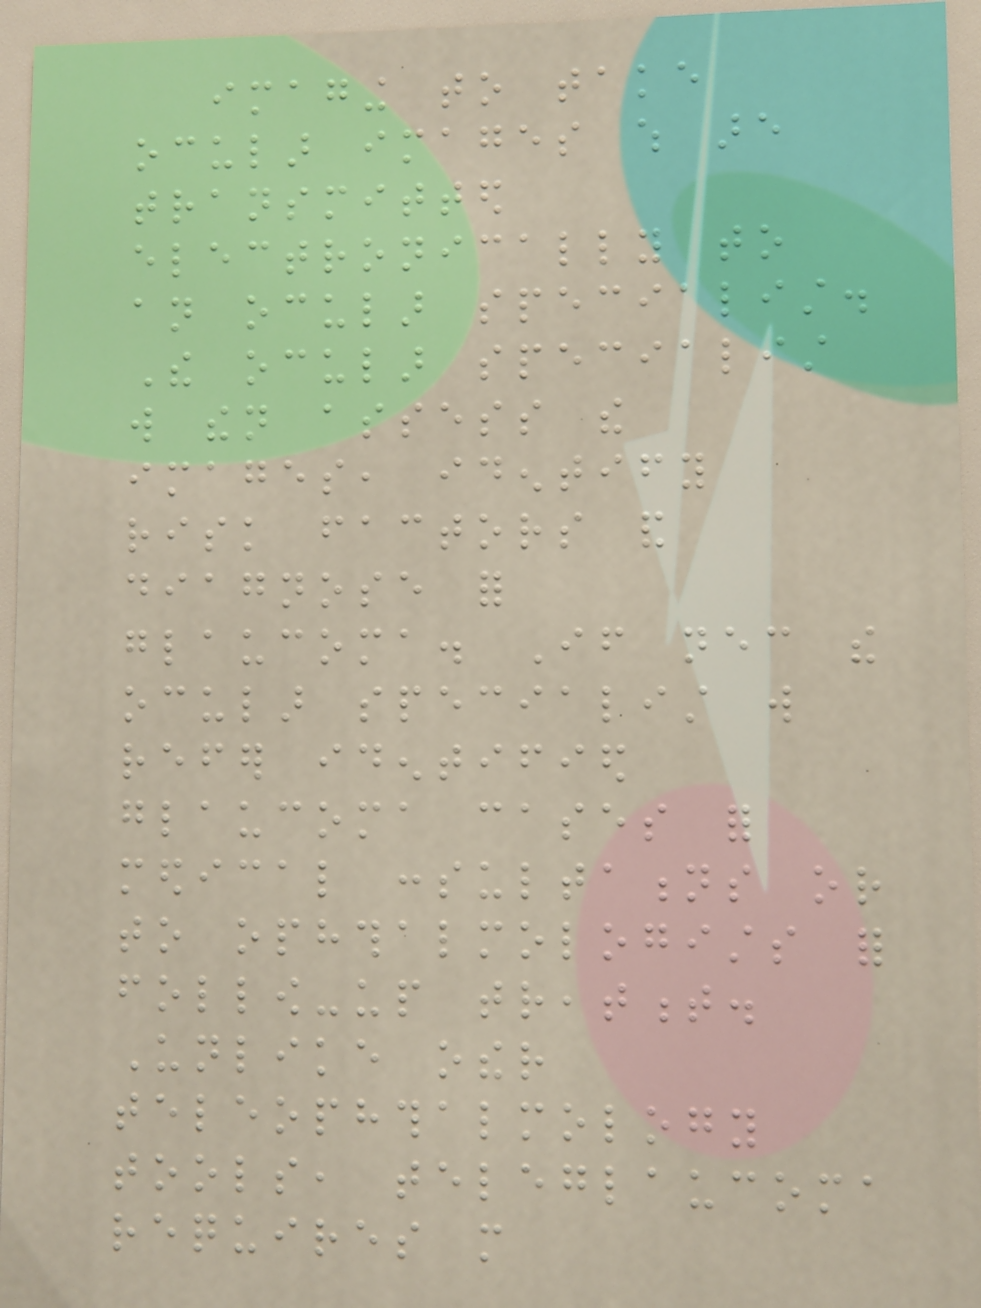imaging to take
ocular images which are
transmitted
electronically to
an ocular specialist.
The ocular specialist
will then assess the
images, identify
risk factors and
diagnose for
glaucoma. If necessary the
ocular specialist will
refer identified
glaucoma cases for
medical consultations or
to ophthalmologists for
follow-up treatment.
Unlike other
teleophthalmology
tools, teleglaucoma
requires more
